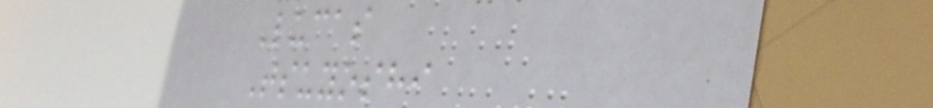Lucas
Tsuyoshi
